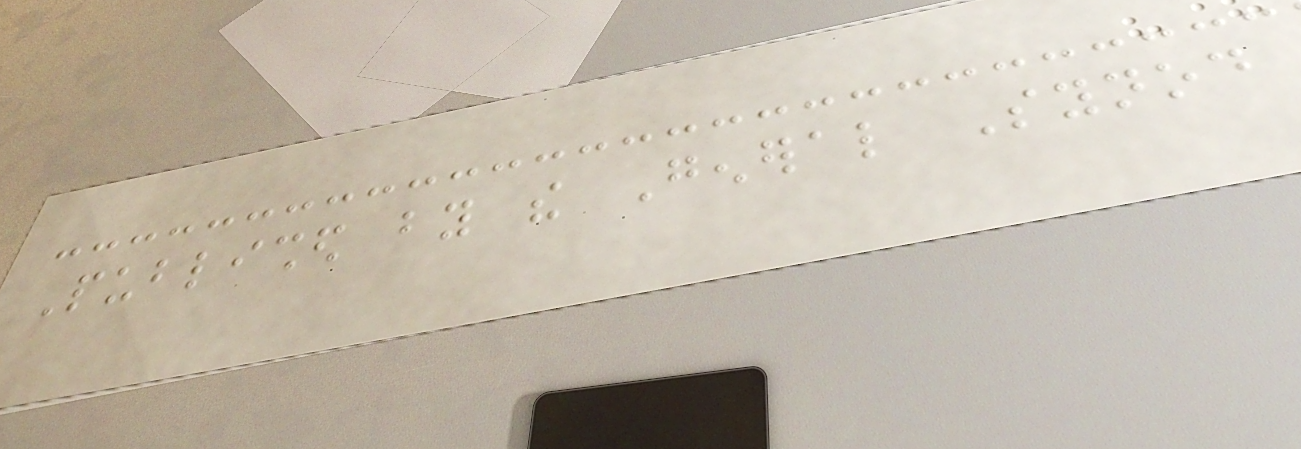Published by the General Synod
